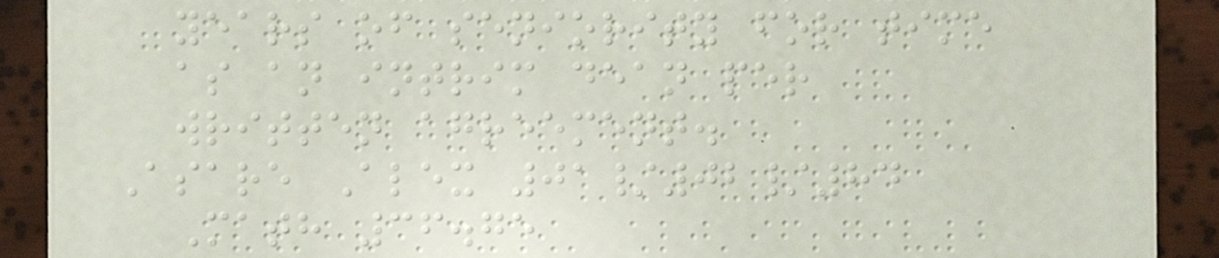years of seniority for time
as an intrim dean per
written agreement.
Asare Alex 01/02/84
Math 36.75
